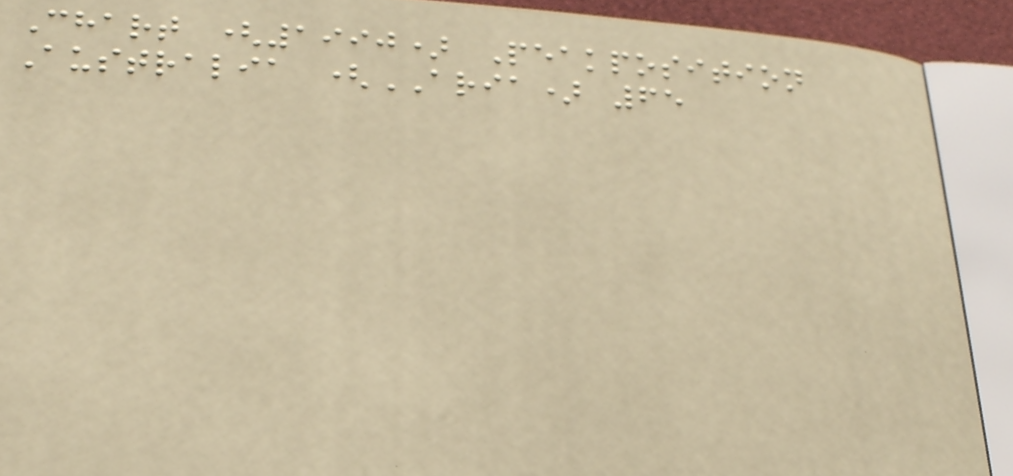Chart (1990) Peakposition
Australia (ARIA) 65
